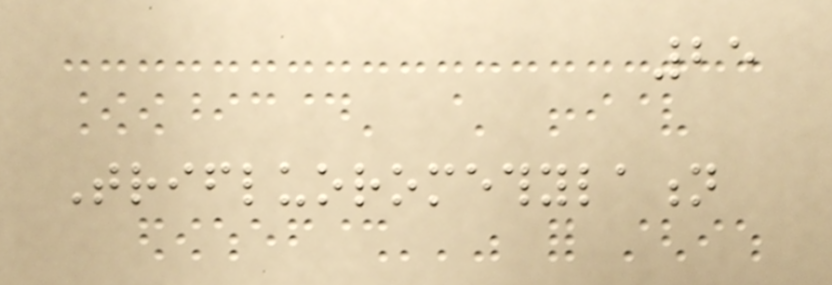25
Trifluoromethylation
